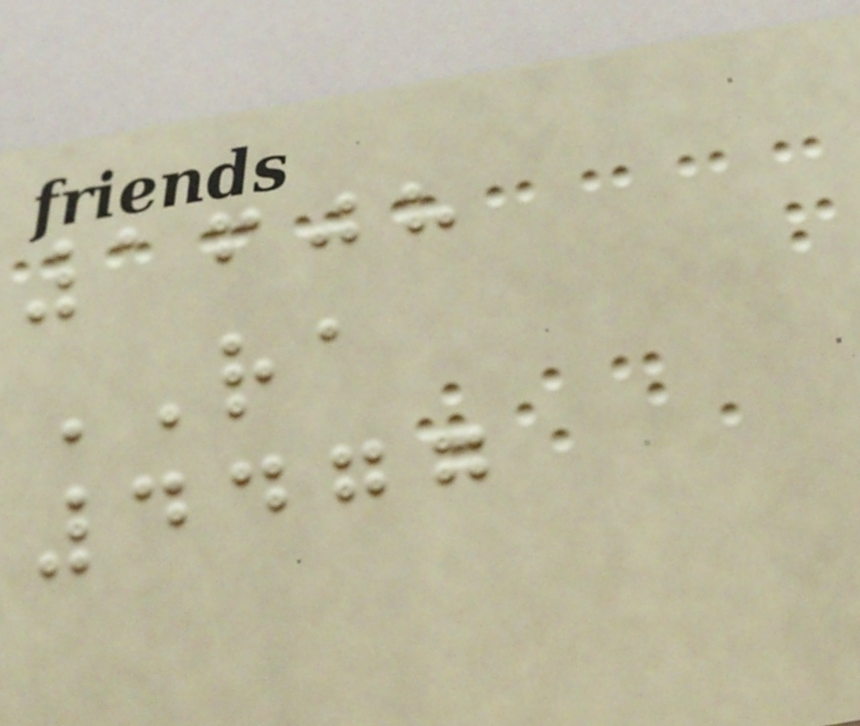1608
RA
4477
